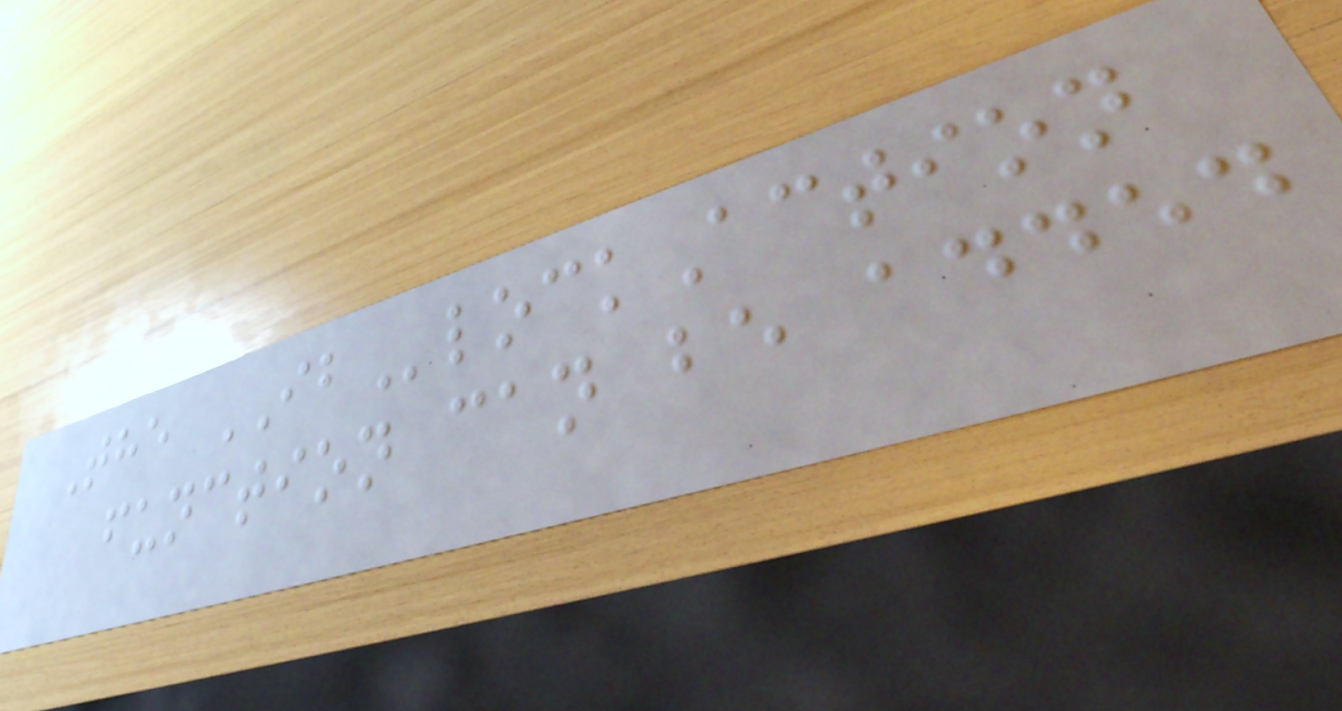The IBlockAction
function can be added
